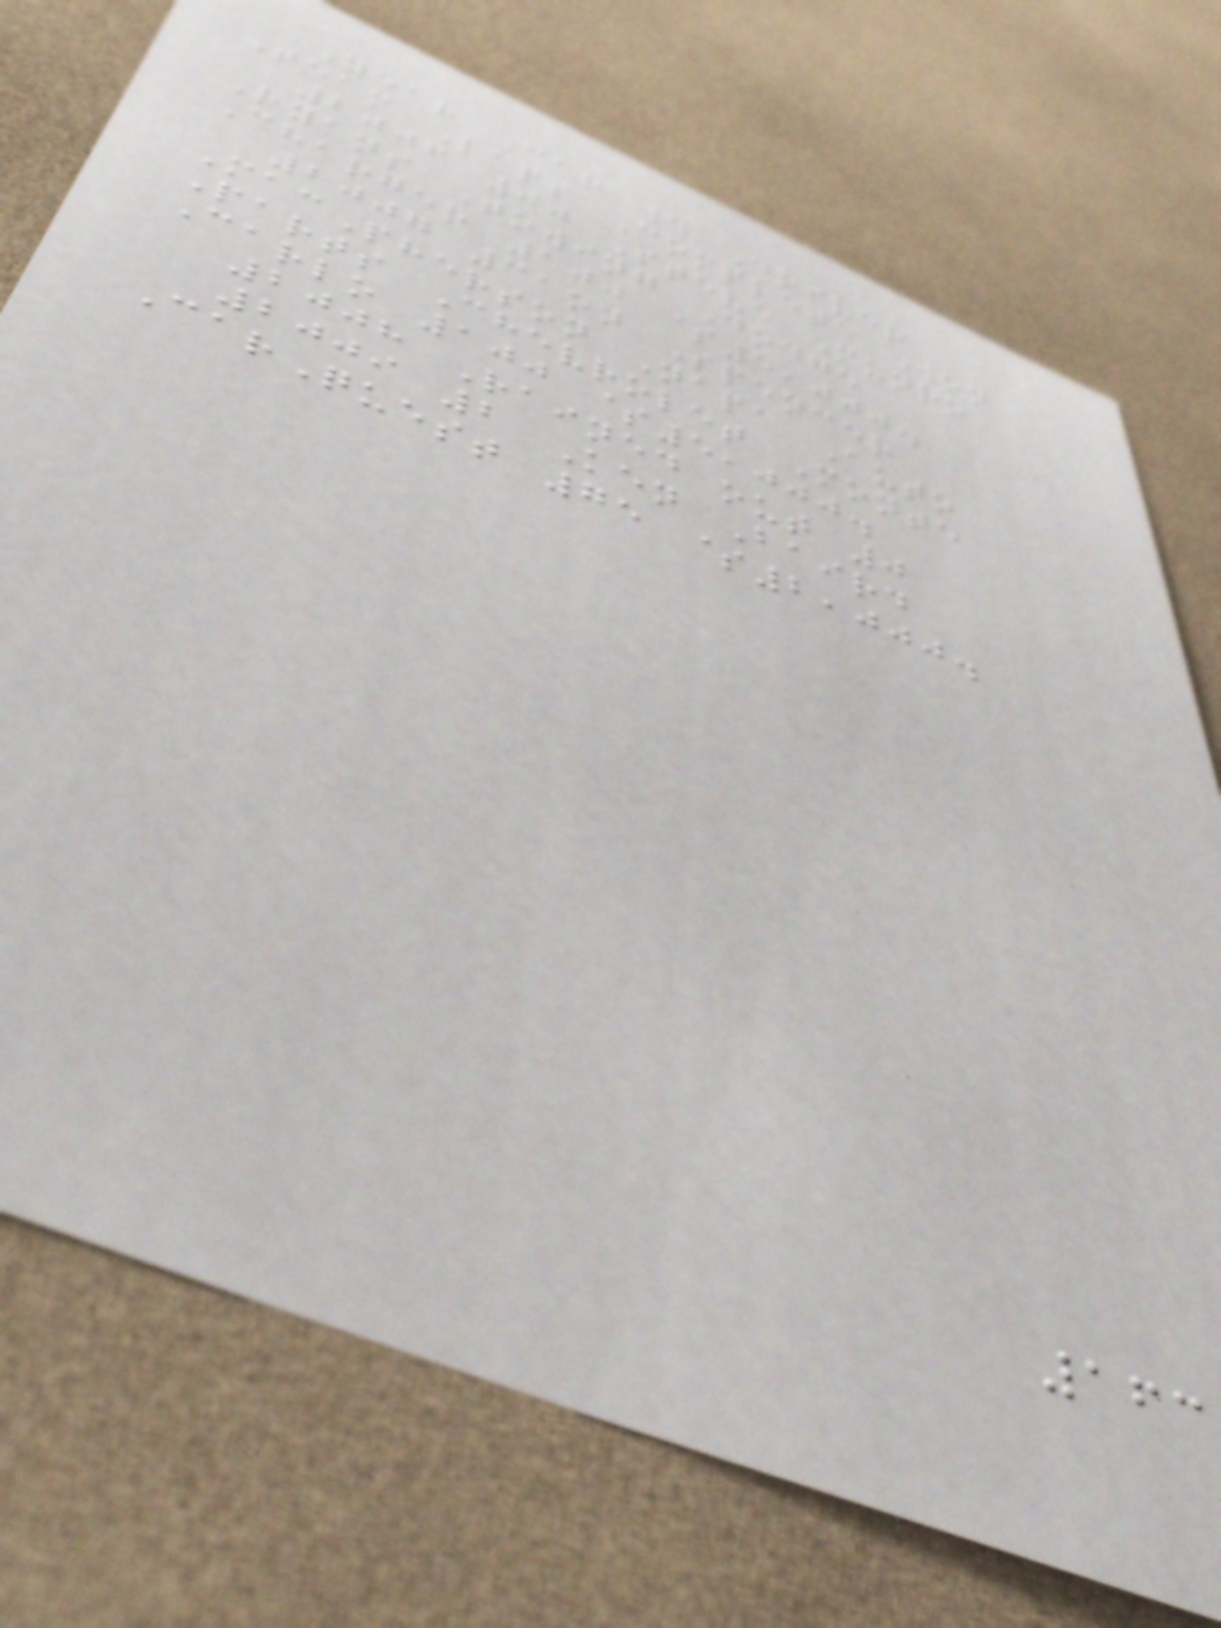Year Car # Driver
Team Laps Complete Won
2006 00 Steve Munro
Ryans Towing Dodge
Charger 100 $5,000.
2007 31on Spencer
MacPherson Napa Auto
Parts Chevrolet Monte
Carlo 100 $5,000.
2008 Rained out 0
2009 2 Ken Baird
CarQuest 75 $2,000.
163
